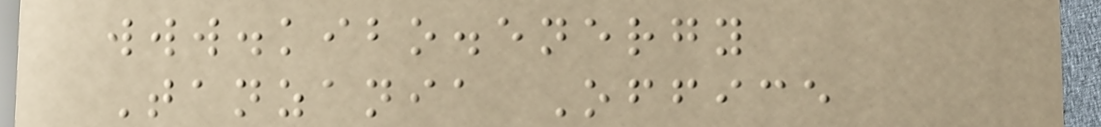www.kibo.energy
Tanzania Office
